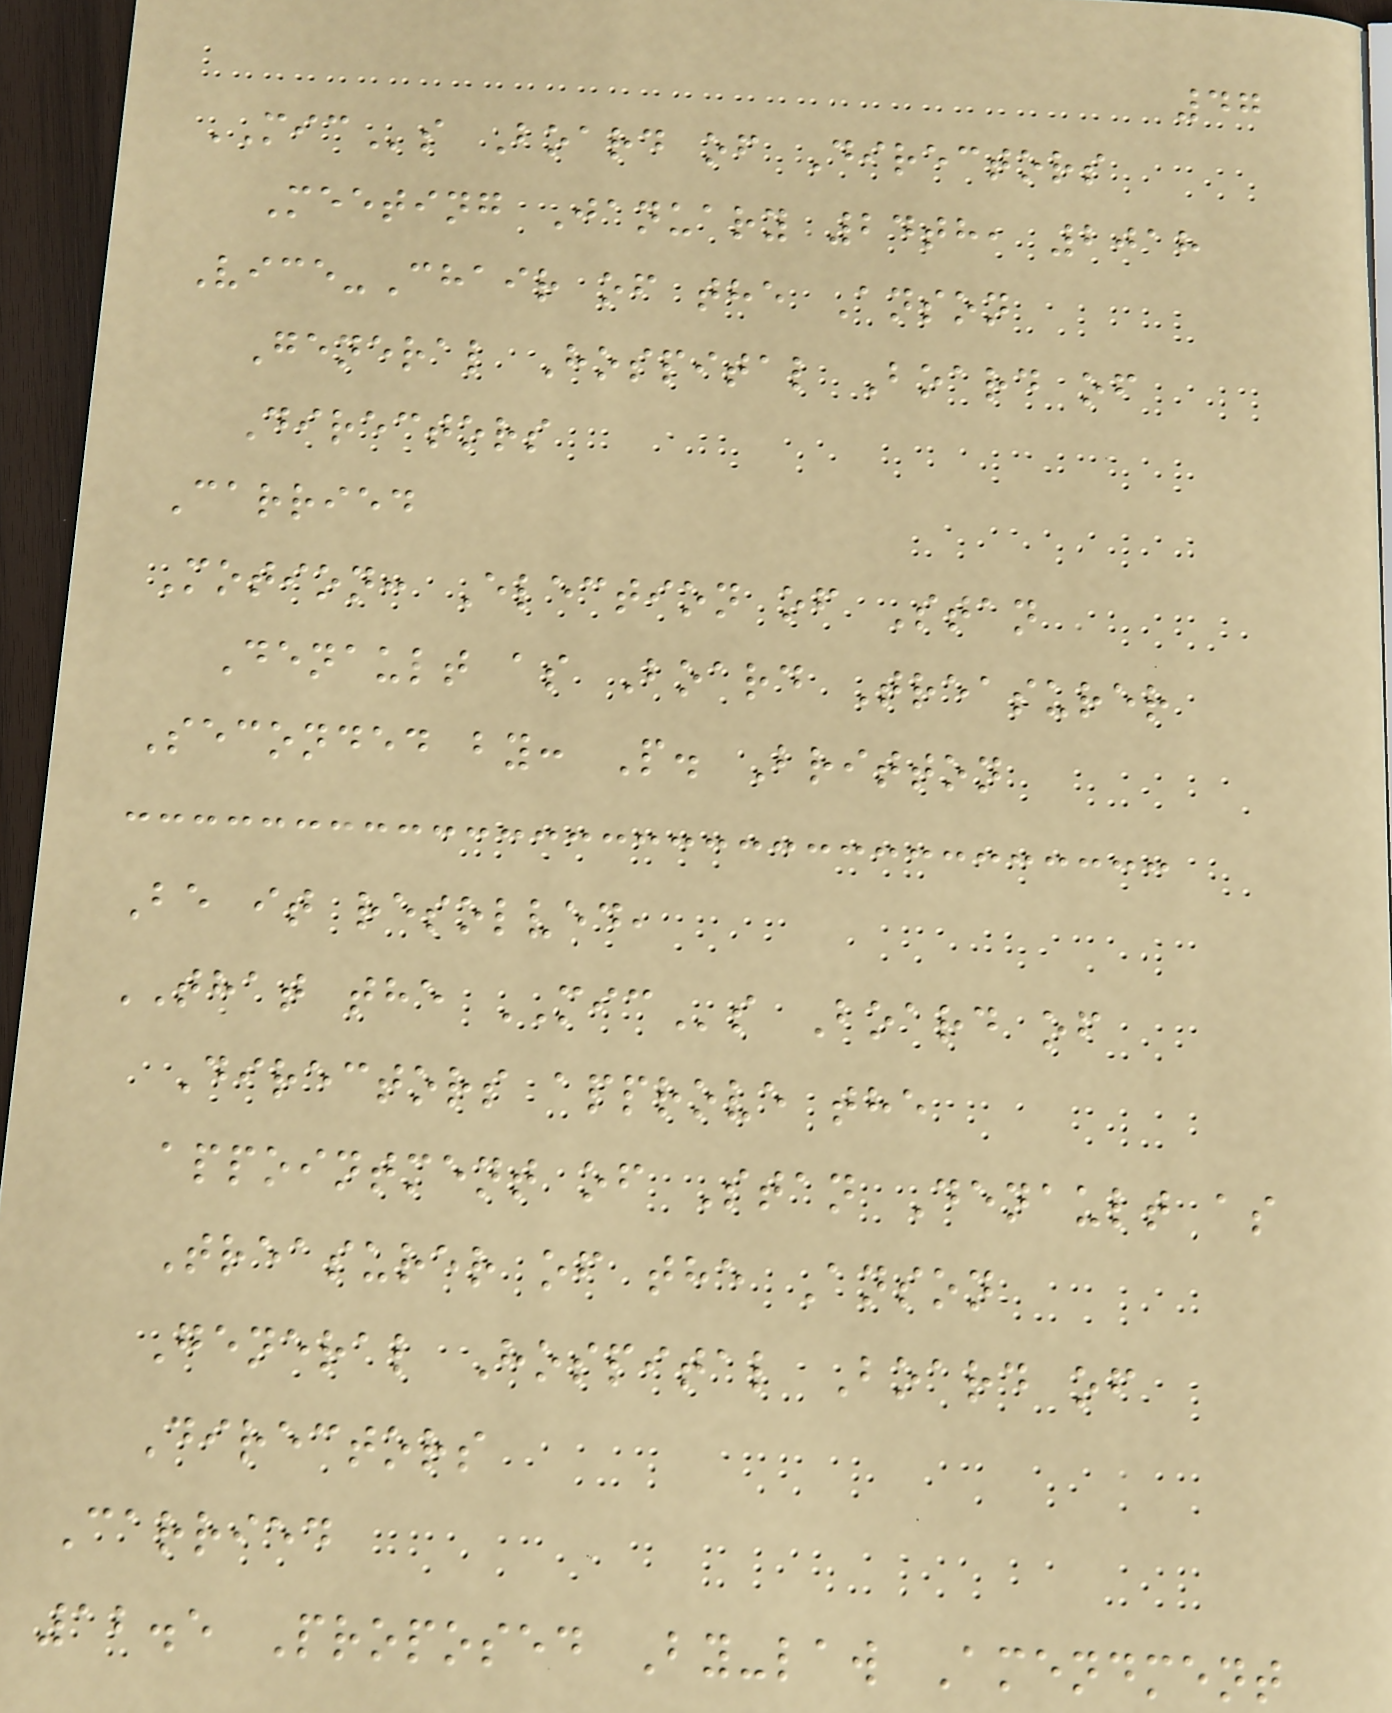47
MICs Board of Directors
Meeting January 24th, 2018
Vice-Chair of the Anson
General Hospital Board of
Directors
Carried
Motion: Election of Stan
Denault as Board Treasurer
Seconded by: P. Britton
Be it resolved,
THAT the MICs Board of
Directors approve the
appointment of Stan Denault as
Treasurer of the Anson
General Hospital Board of
Directors
Carried
12.5 Proposed By-law Amendment
